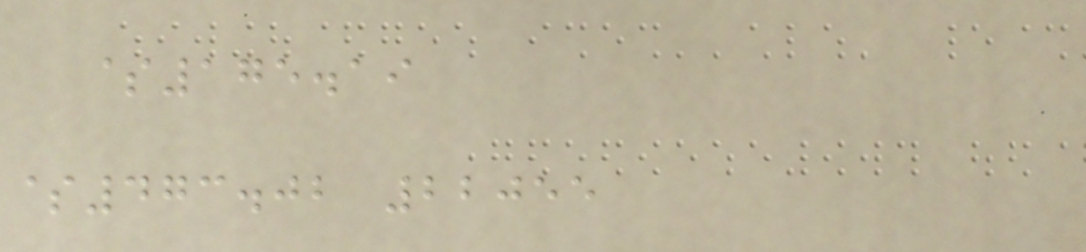$175.19
$473.02 22055
